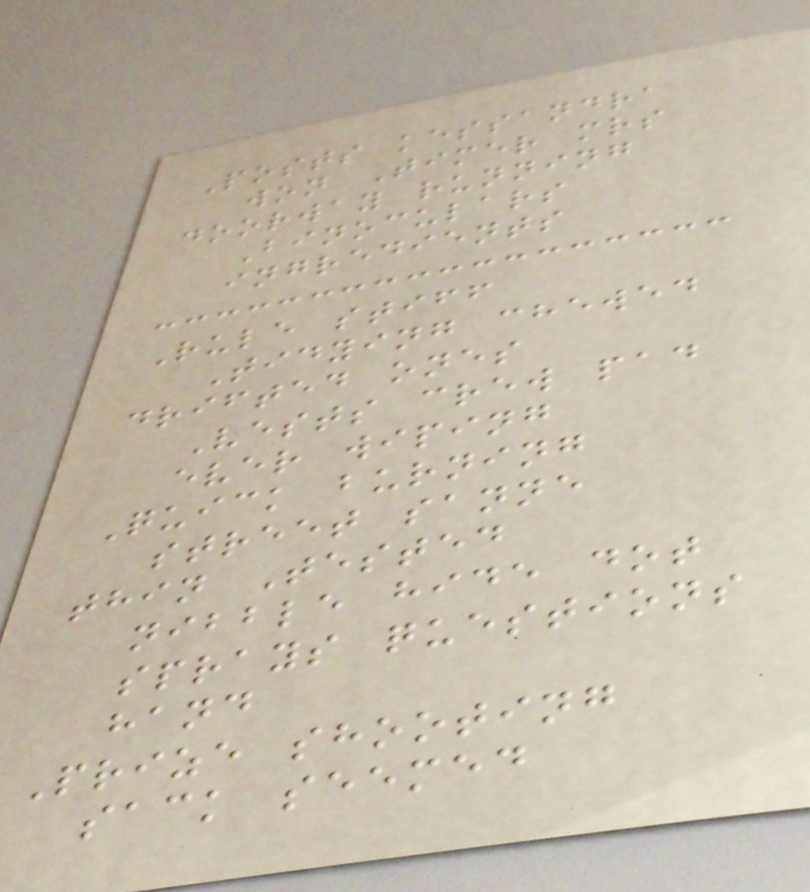Posts kessandra
won Timer mrs
doorway running
Binoculars
ingredients
Rule stiff
Tidying chewed
drifted ones
Vests crew pad
ever wiping
Quick burning
street sanne
thin Tested
nibble hide dot
sprays questions
hand
Prize shooting
sack seemed
